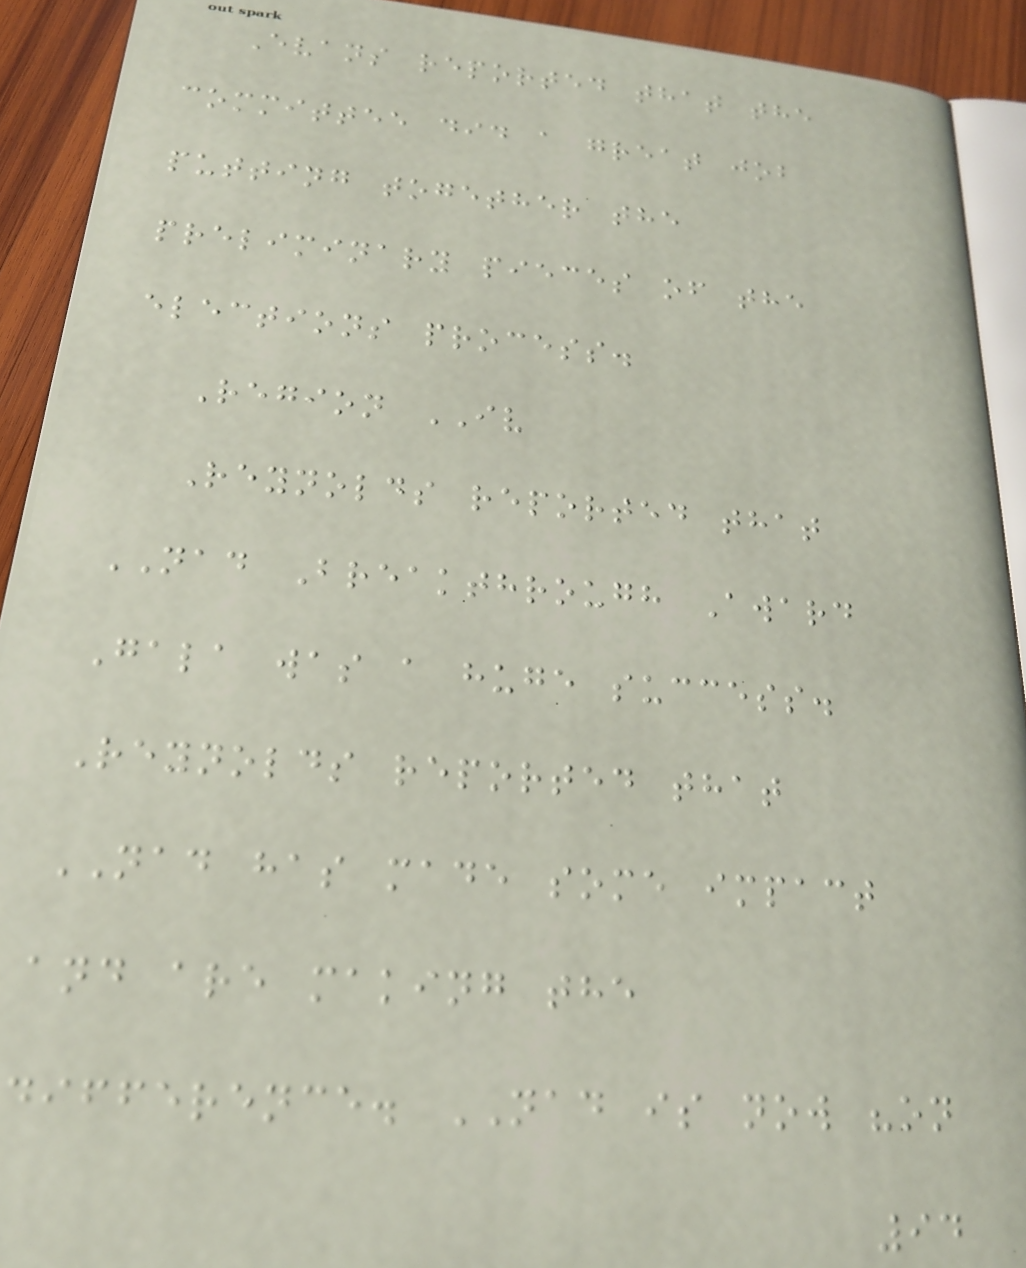Evans reported that the
committee did a great job
putting together the
preliminary pieces of the
elections process.
Region IV
Reynolds reported that
NAD Breakthrough Award
Gala was a huge success.
Reynolds reported that
NAD has made some impact
and are making the
difference. NAD is now "on
94
